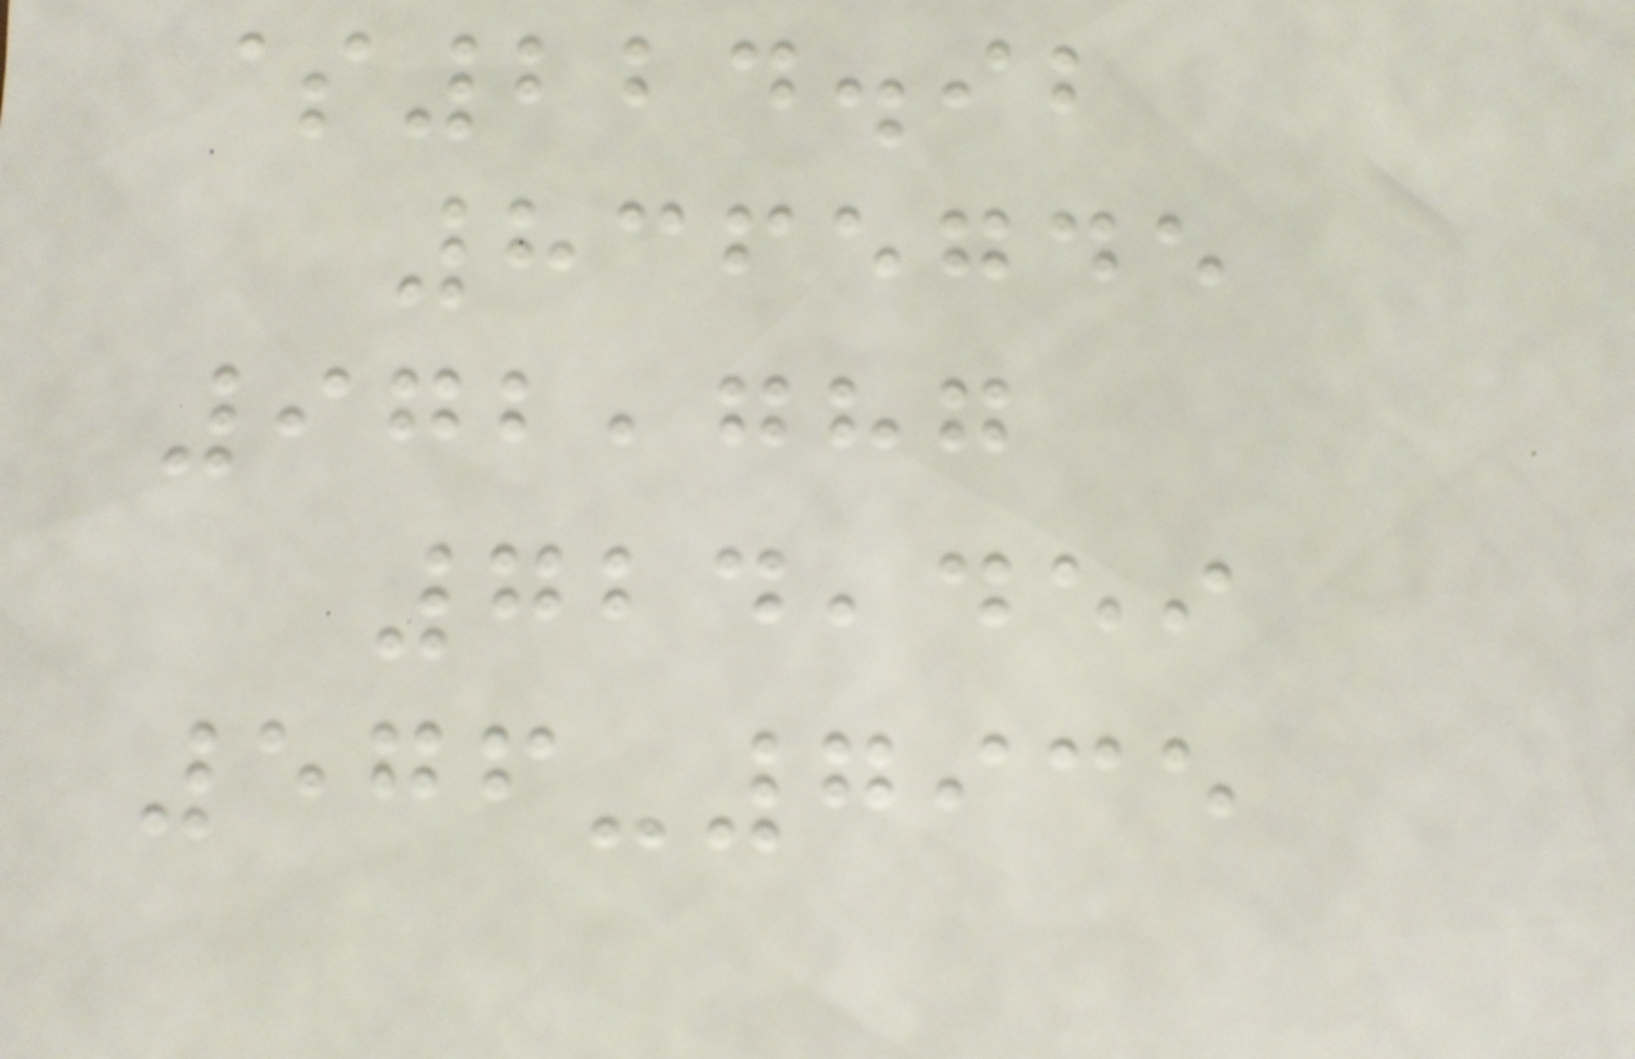$224.92
8365745
972,787
724,459
576-7935
